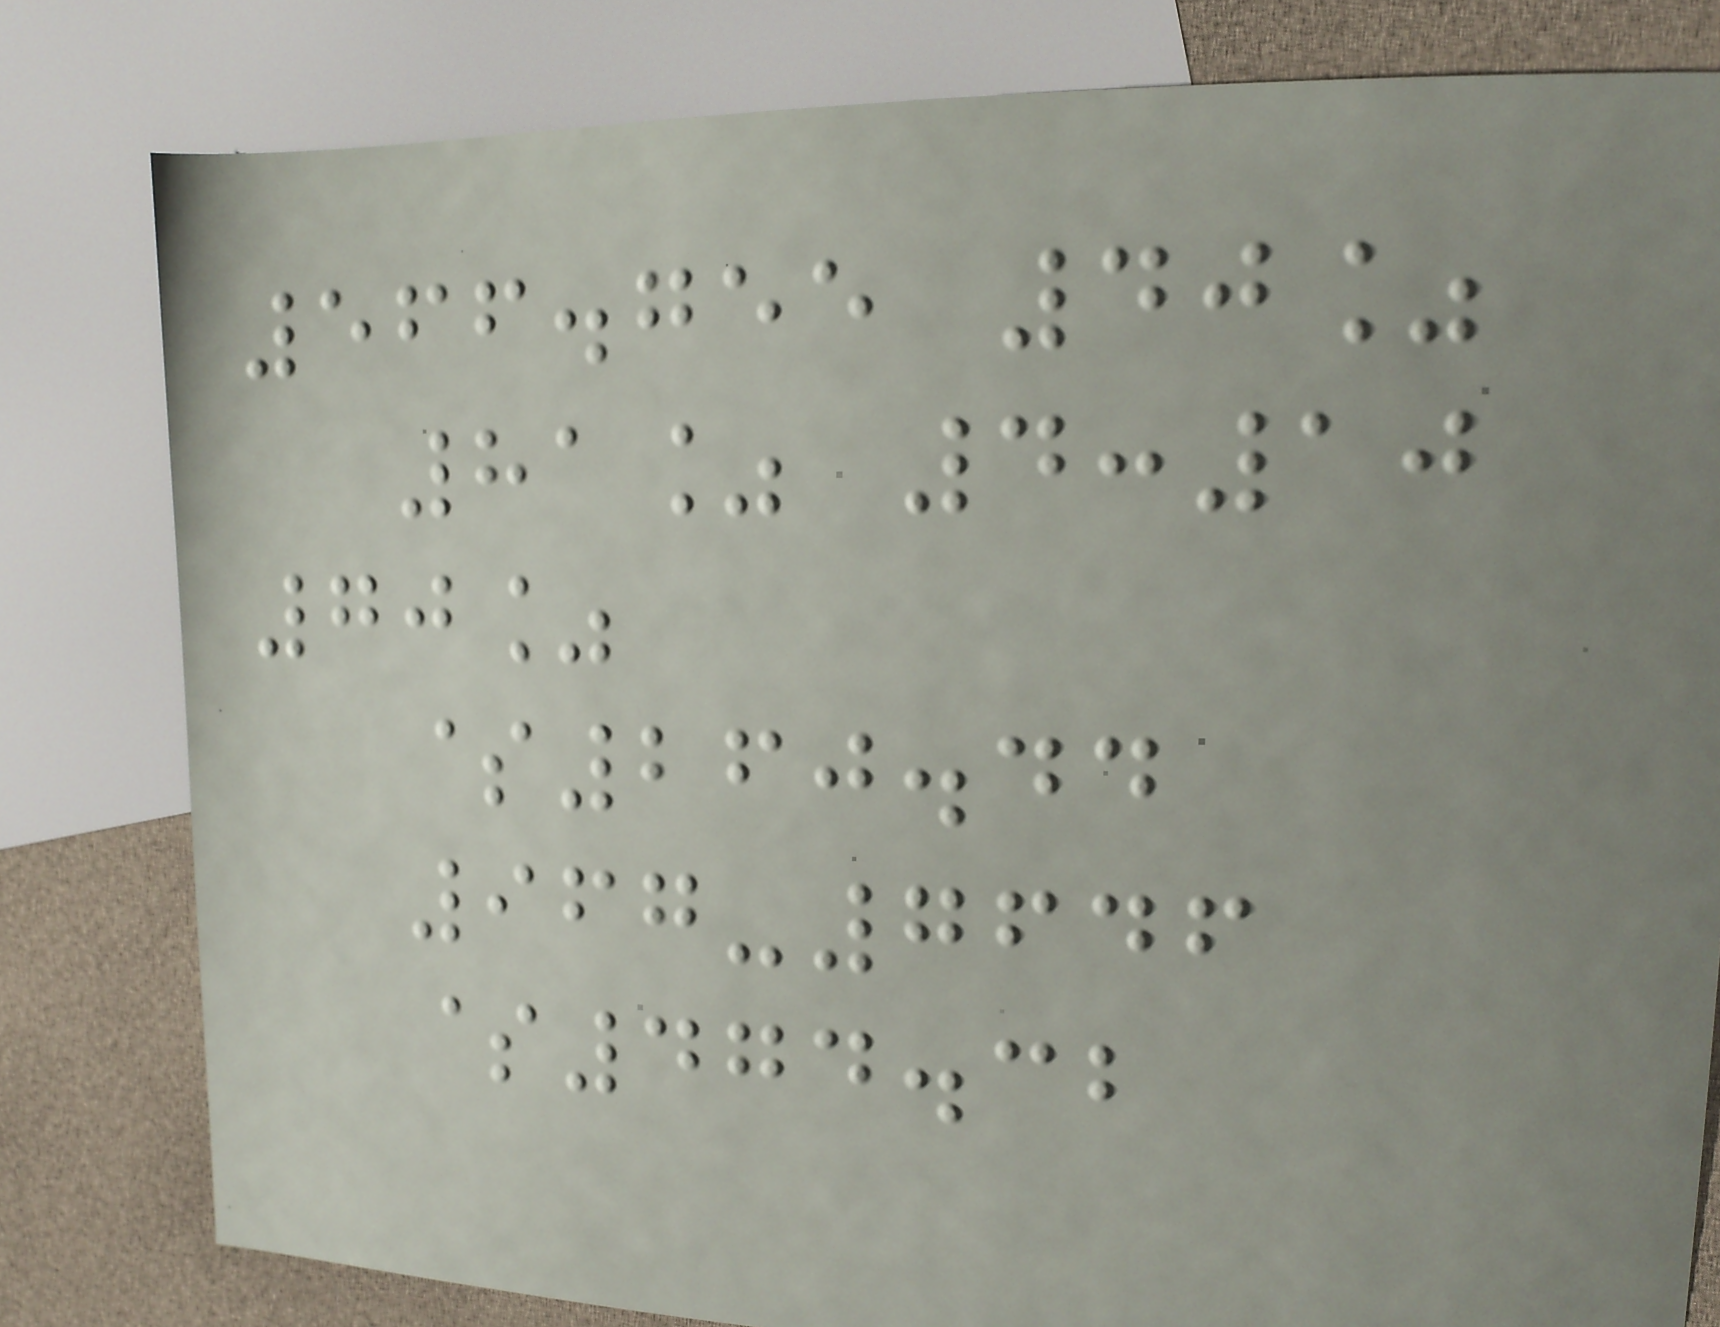566.755 40%
81% 4:10
70%
$260.44
967-7646
$474.32
